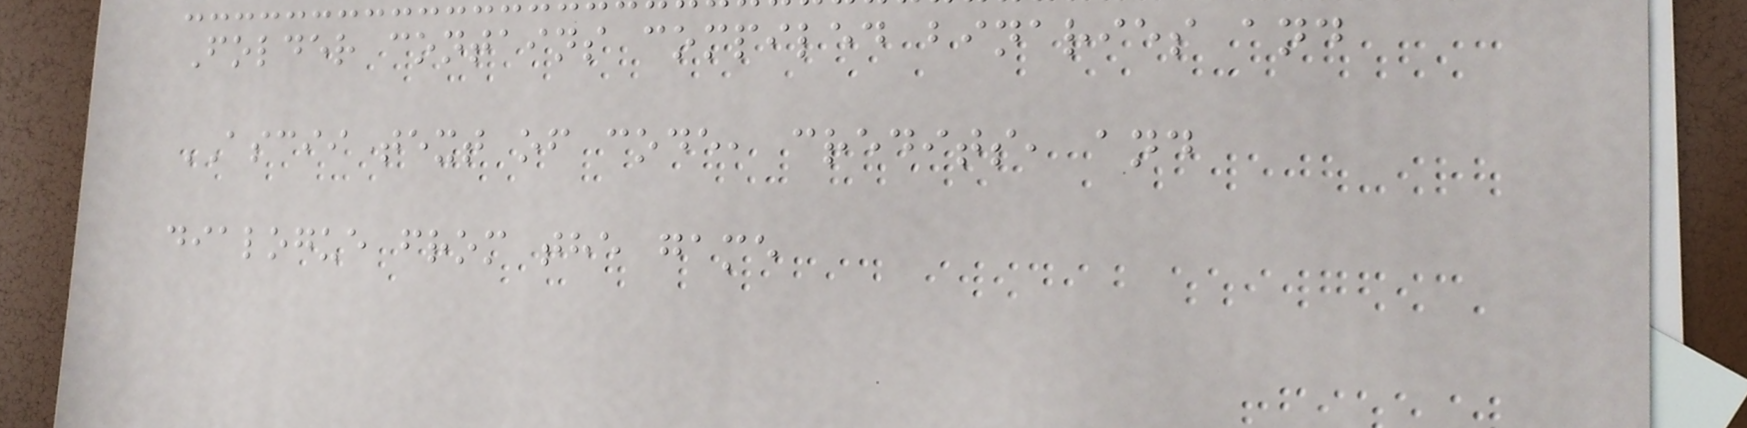Folder contains compiled binaries and
ASCII text of code, credits, and
dialogue from the game
